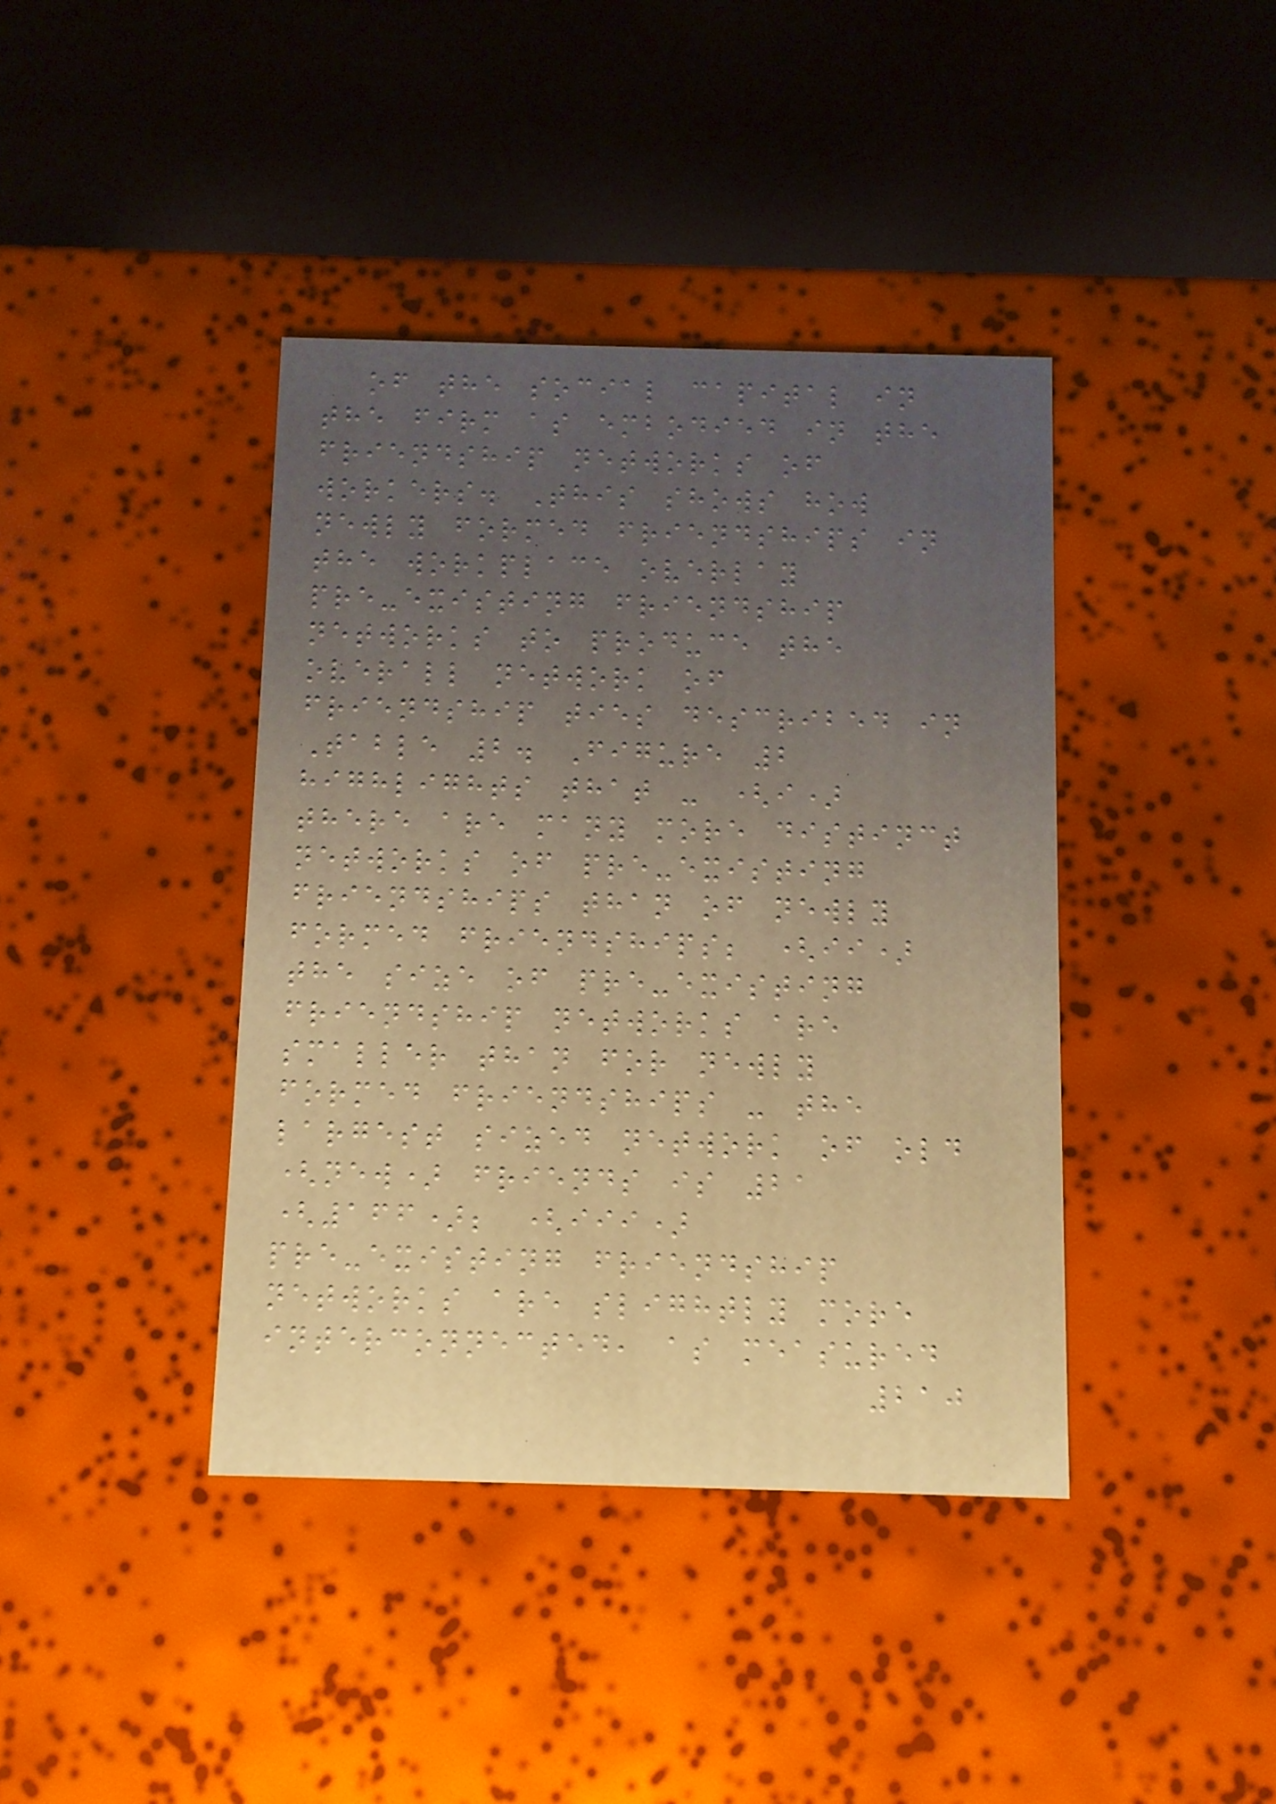of the social capital in
the firm as embodied in the
friendship networks of
workers. This shows how
newly formed friendships in
the workplace overlay
pre-existing friendship
networks to produce the
overall network of
friendship ties described in
Table 2. Figure 2
highlights that - (i)
there are many more distinct
networks of pre-existing
friendships than of newly
formed friendships; (ii)
the size of pre-existing
friendship networks are
smaller than for newly
formed friendships - the
largest sized network of old
(new) friends is 21
(166); (iii)
pre-existing friendship
networks are slightly more
interconnected, as measured
210
